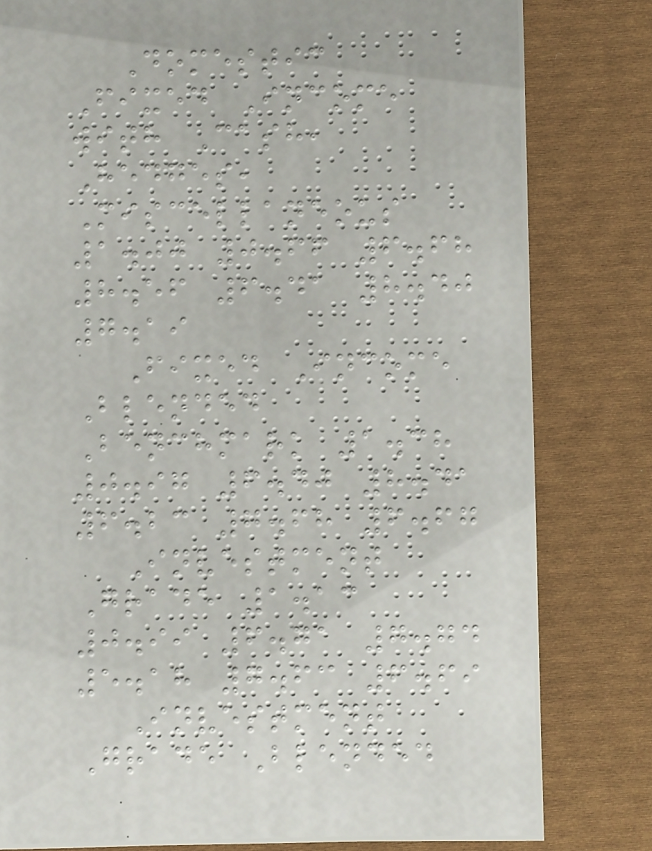Domestic
Fixed Income
with Cash,
Hedges,
Miscellaneous
1.00 0.66 6.68
8.56 6.41 8.40
7.19
Fixed Income
Blended
Benchmark 1.38
0.97 6.40 8.41
6.23 7.68 6.67
Investment
Grade 1.13
0.99 6.71 7.74
5.18 7.63 6.69
Investment
Grade Blended
